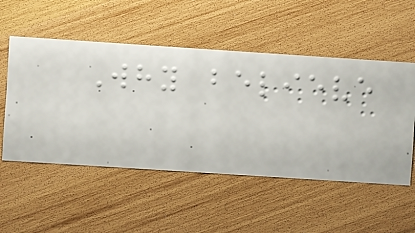Why believe
